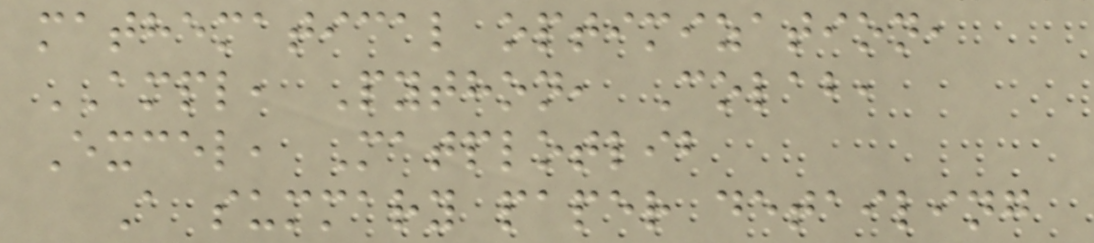mathematical optimization,
AMPL, Python, Colab,
Excel, Matplotlib
A summary paper detailing
